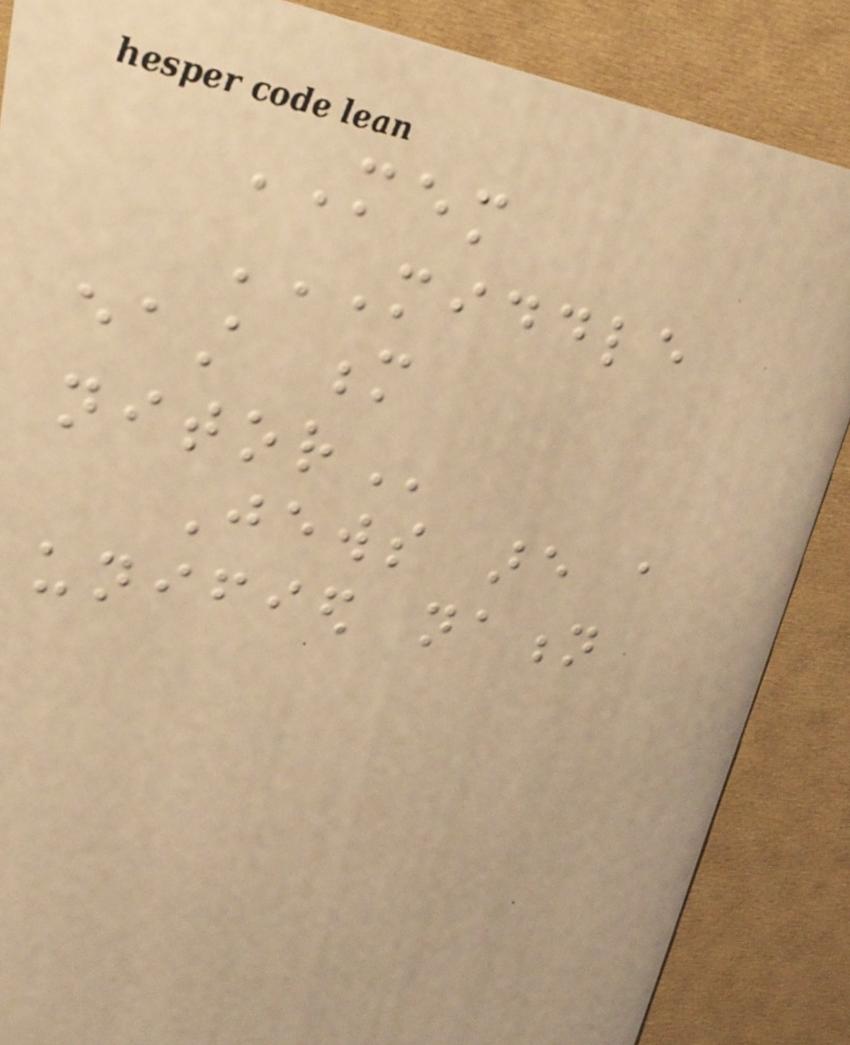MEM
MIDDLE
EAST M
NITOR
Jews are a
unified nation
